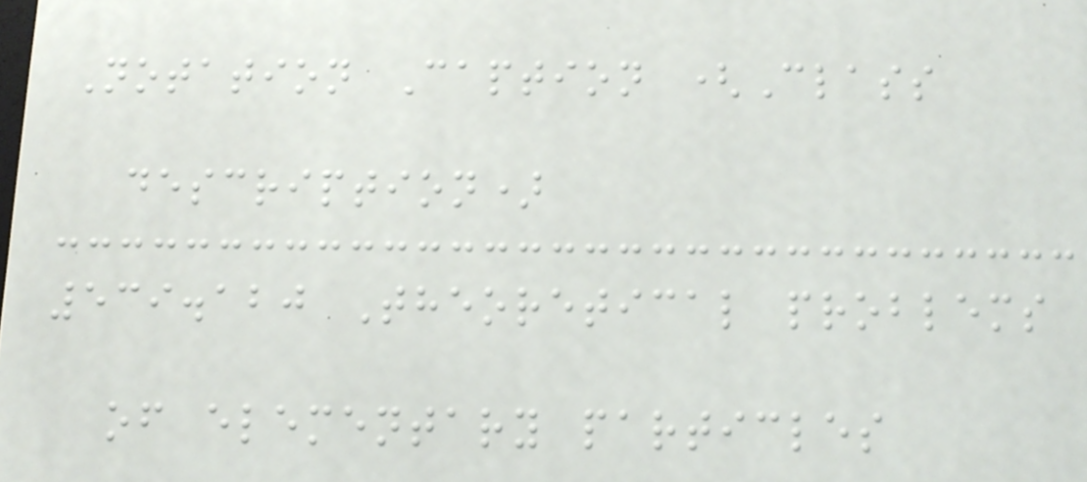Notation Caption (Class
description)
539.120 Theoretical problems
of elementary particles
